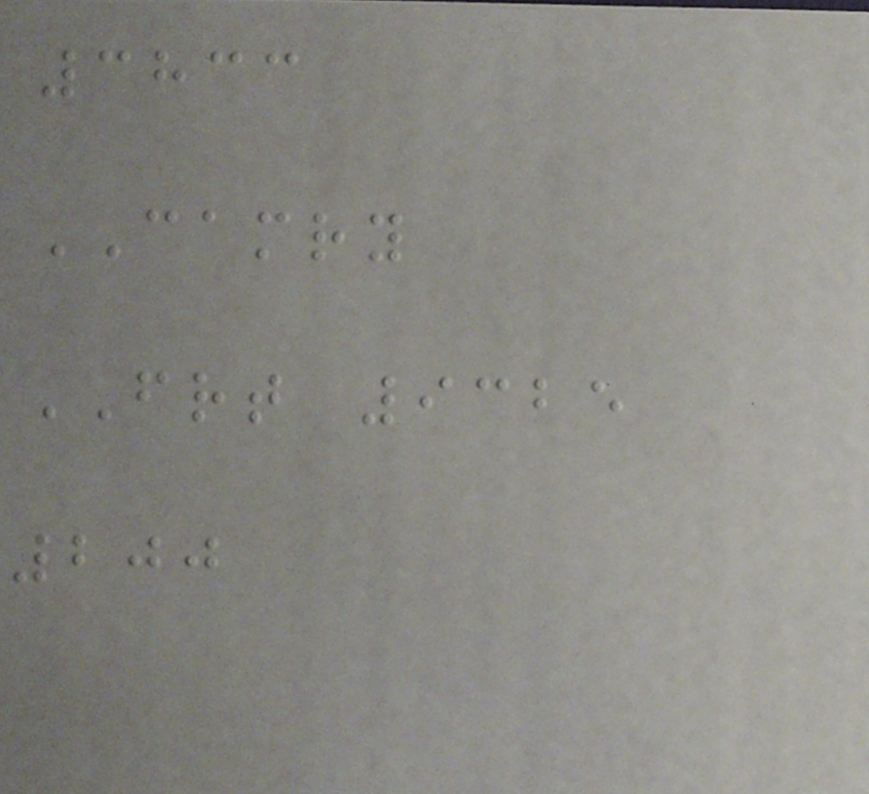3833
CAMRY
FRT 9325
200
